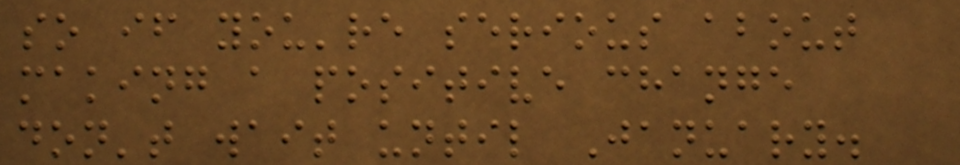so if you're serious about
making a positive change
don't wait until January.
